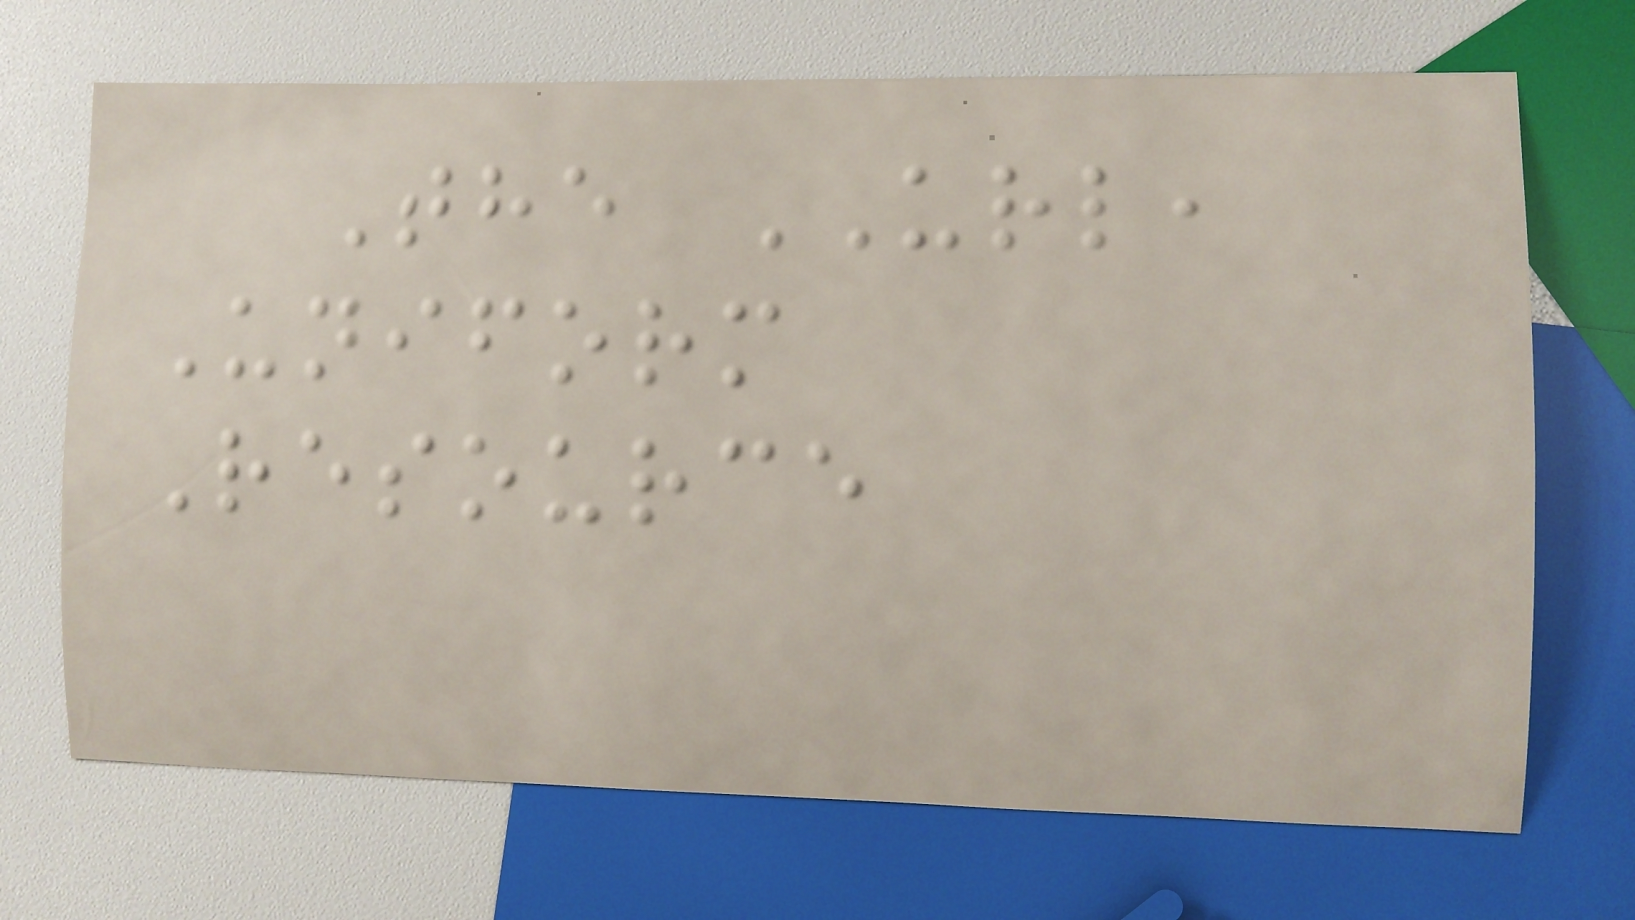The URL,
Uniform
Resource
